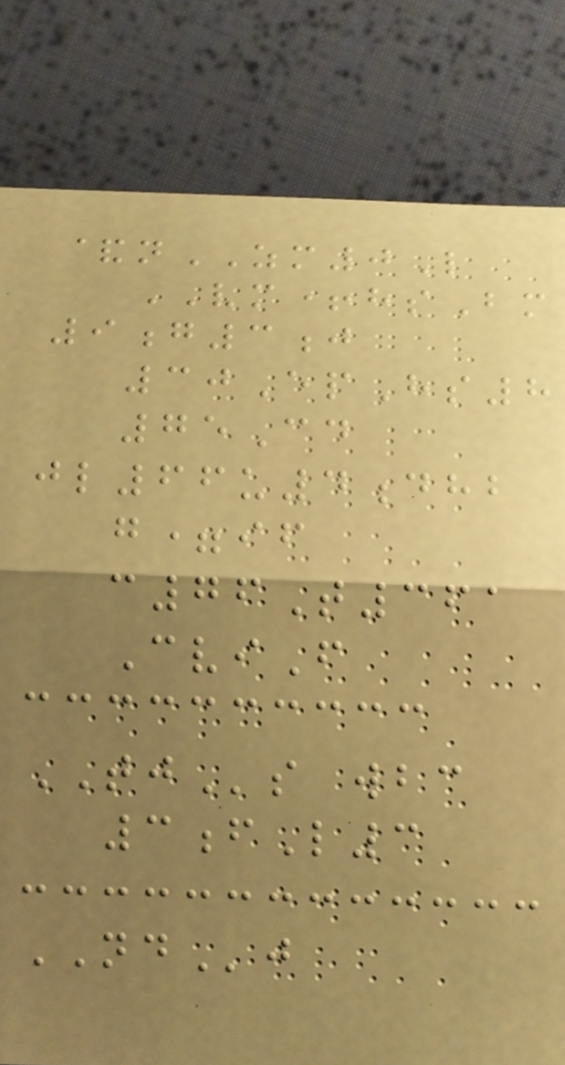&nZM0L
VM+hsBm
9g3j
30EpHs8
75Cd
jl66u4dhb
g=if
c76T361
CviF
TJs wbc
3fL3
NDj
